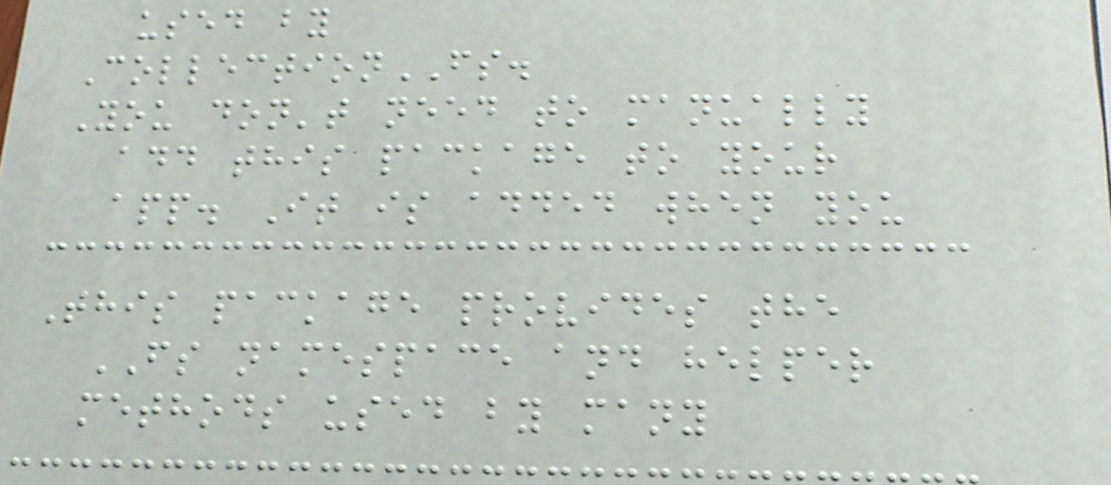used by
CollectionFS.
You don't need to manually
add this package to your
app. It is added when you
This package provides the
FS namespace and helper
methods used by many
